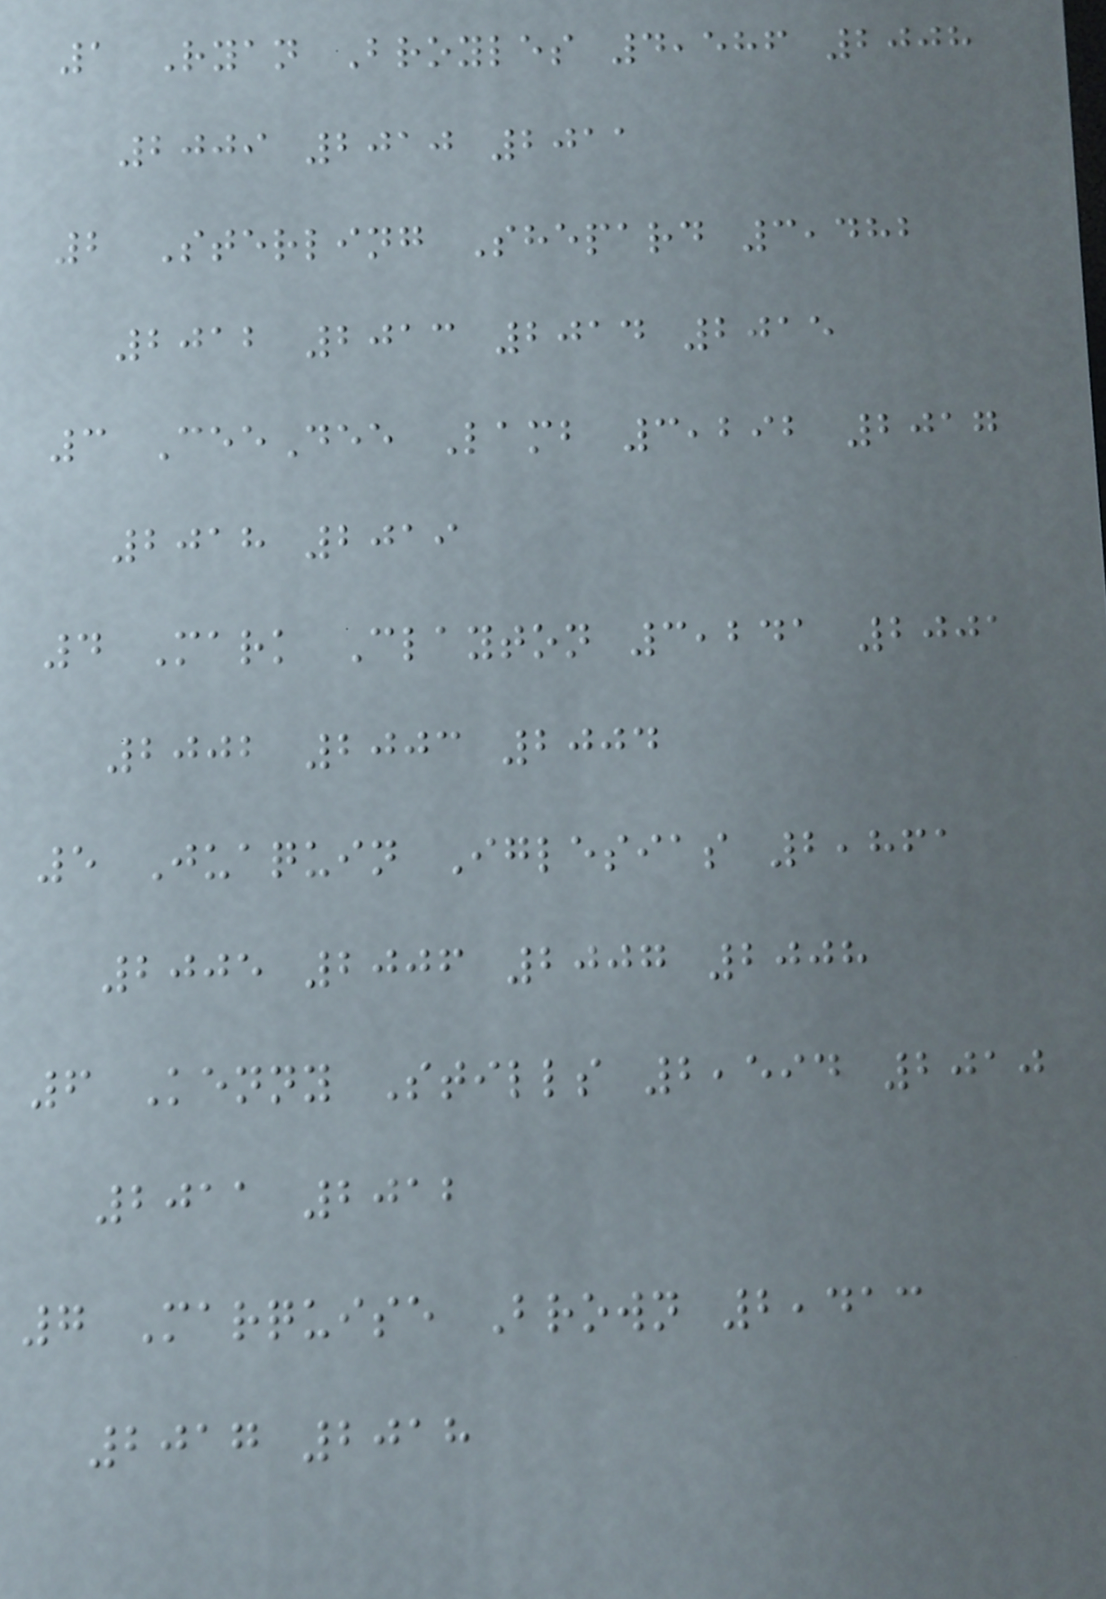1 Ryan Broyles 4,586 2008
2009 2010 2011
2 Sterling Shepard 3,482
2012 2013 2014 2015
3 CeeDee Lamb 3,292 2017
2018 2019
4 Mark Clayton 3,241 2001
2002 2003 2004
5 Juaquin Iglesias 2,861
2005 2006 2007 2008
6 Kenny Stills 2,594 2010
2011 2012
7 Marquise Brown 2,413
2017 2018
